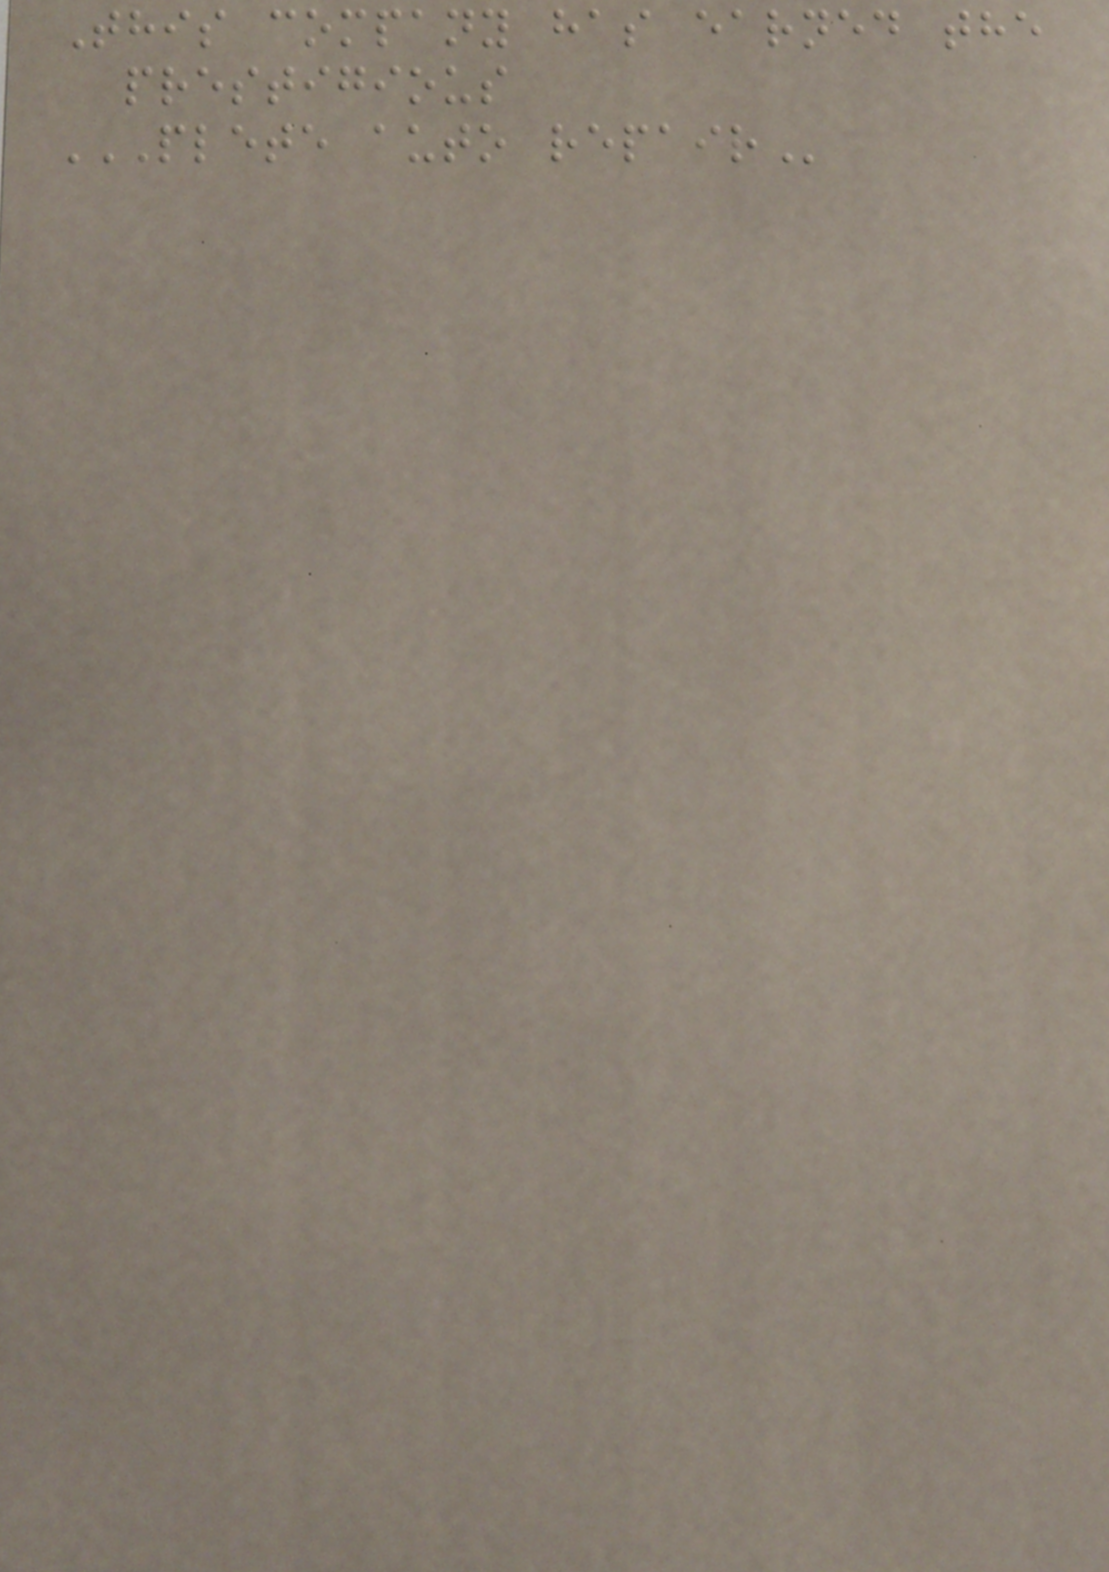This company has earned the
prestigious
PLETE AUTO REPAIR
